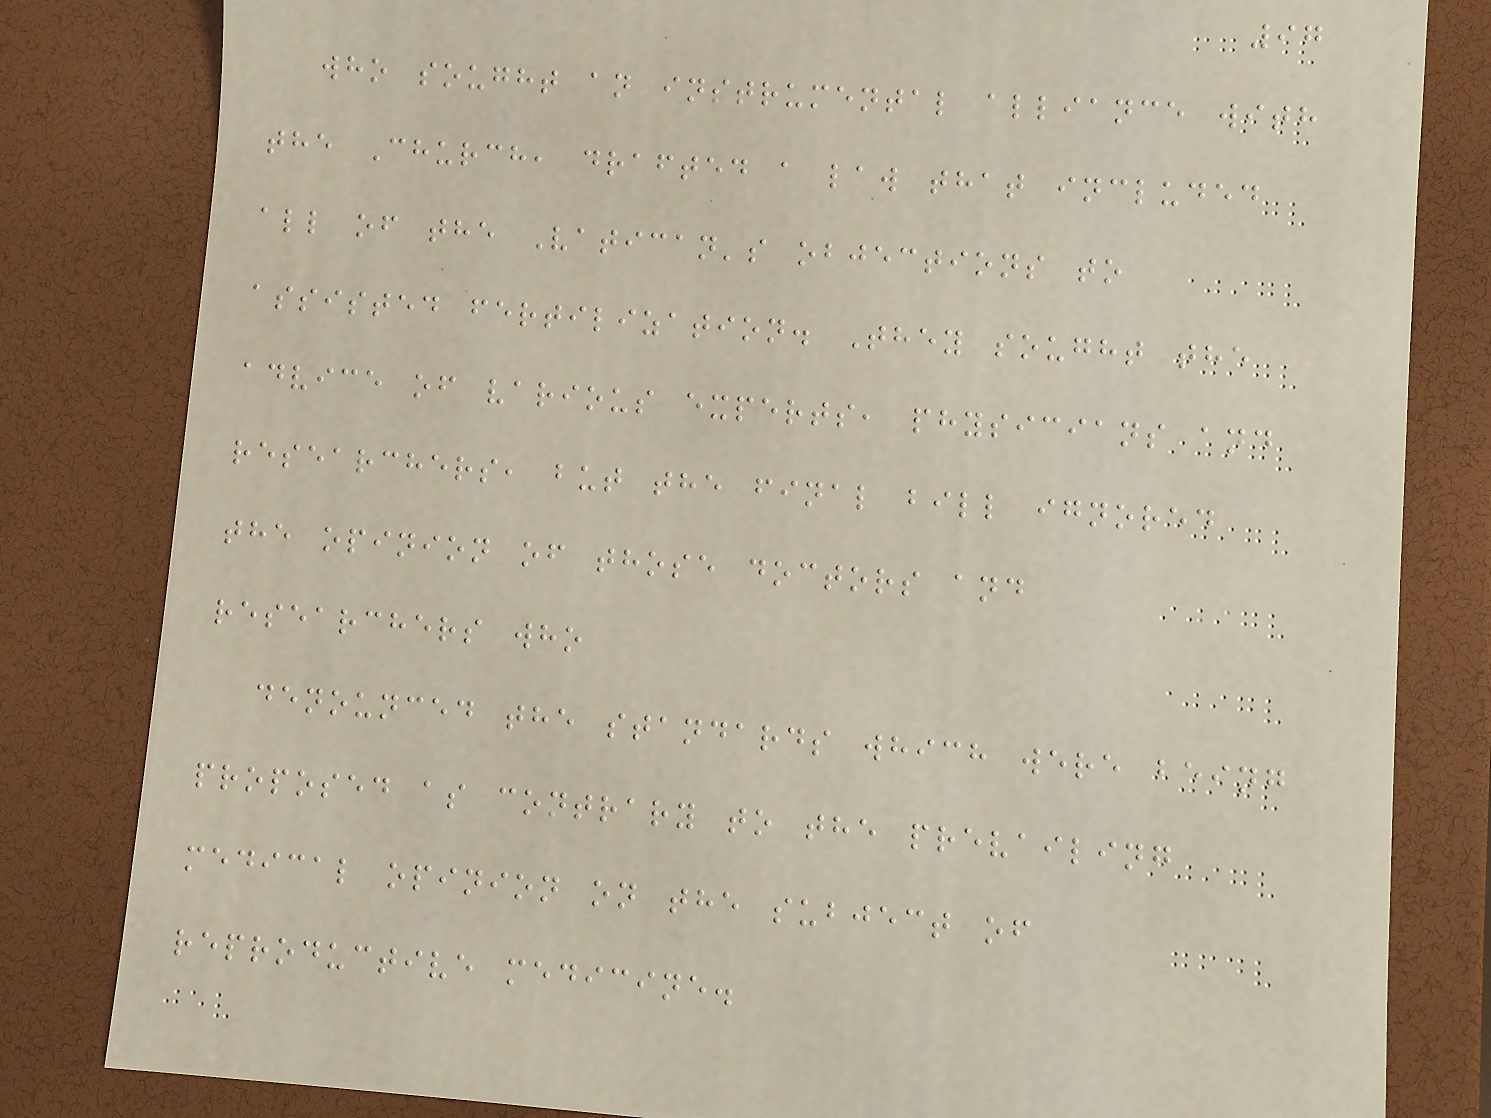97
who sought an instrumental alliance with
the Church, drafted a law that included
all of the Vatican's objections to
assisted fertilization. They sought the
advice of various experts, physicians and
researchers, but the final bill ignored
the opinion of those doctors and
researchers who
denounced the standards which were being
proposed as contrary to the prevailing
medical opinion on the subject of
reproductive medicine.
